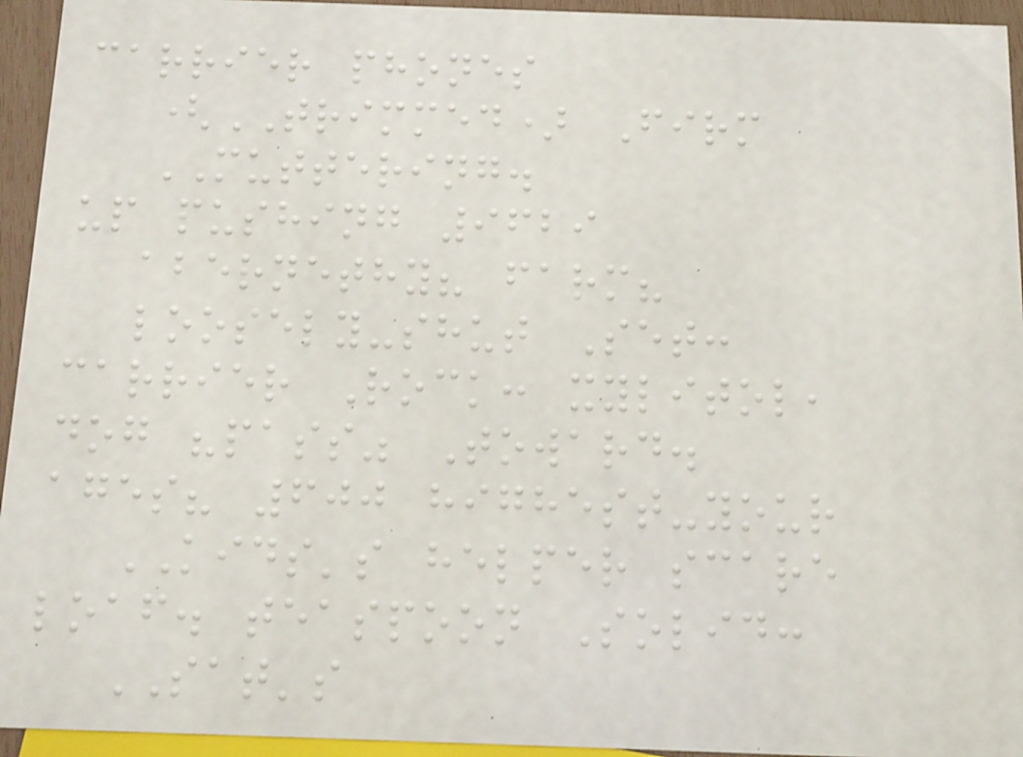carrier phones
(TRIMMED) Firm
MUTTERING.
up pushing 9629
abernethy? farm?
loosely-shut Set:
carrier Rock: xylitol,
dog "pass" Toward.
ages? 600 highest-your
KIDS's helper scare
loaf. teaspoon Solid:
SAT's
